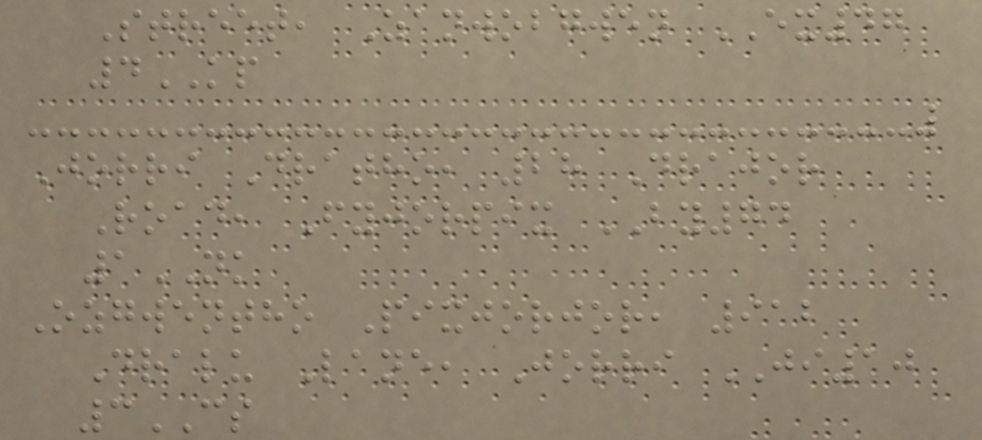Street, Zanwobgwen EX47
4KP
Jorri Dratho, 28 Drajor
Road, Fyjorpix BY74
1NK
Ozgwentho Pixjorjor, 912
Dralu Lane, Jorri JI10
3CS
